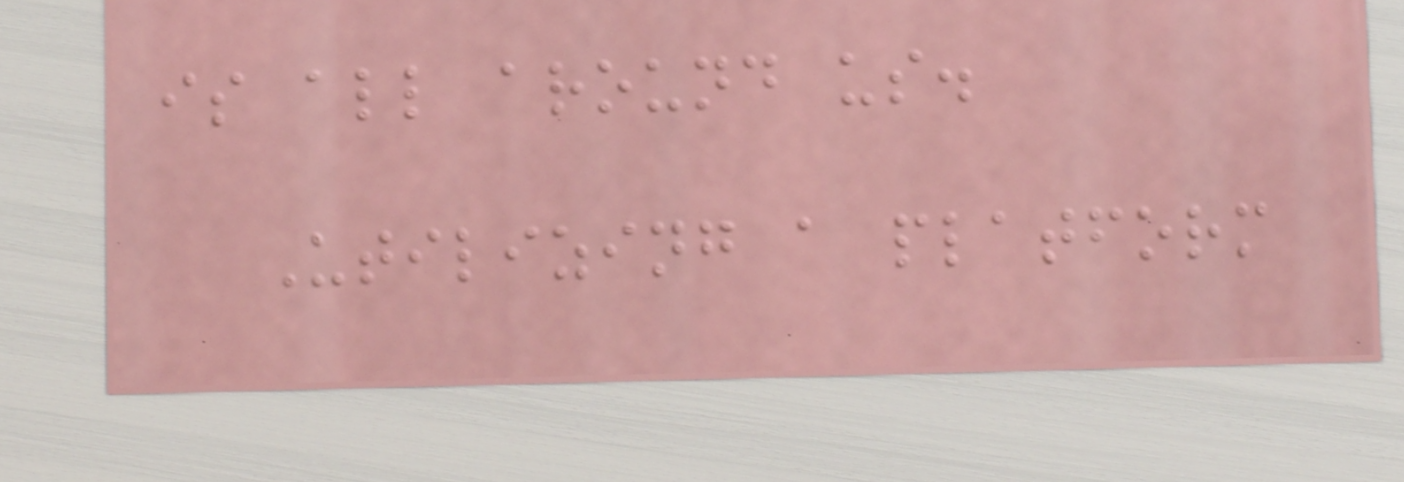is all around us.
Utilizing a platform
